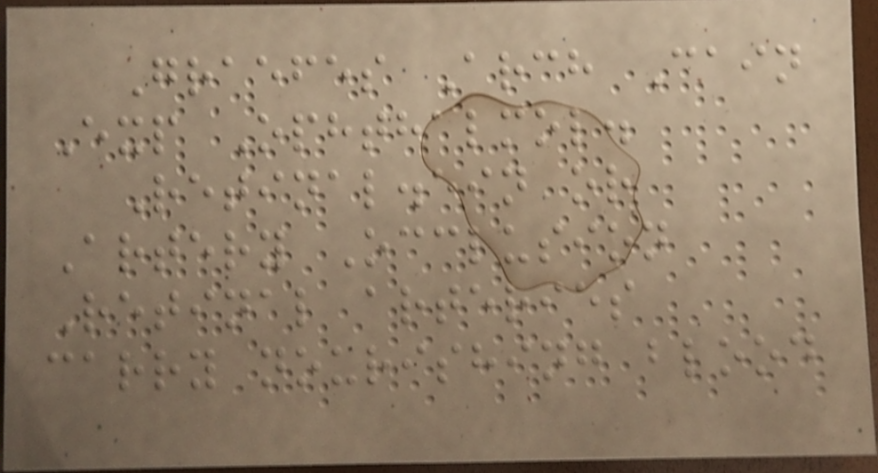Graefes Arch Cain
Exp Ophthalmol.
Retinal.ein or
Artery Occlusion
Retinal arteries
carry nourishing blood
